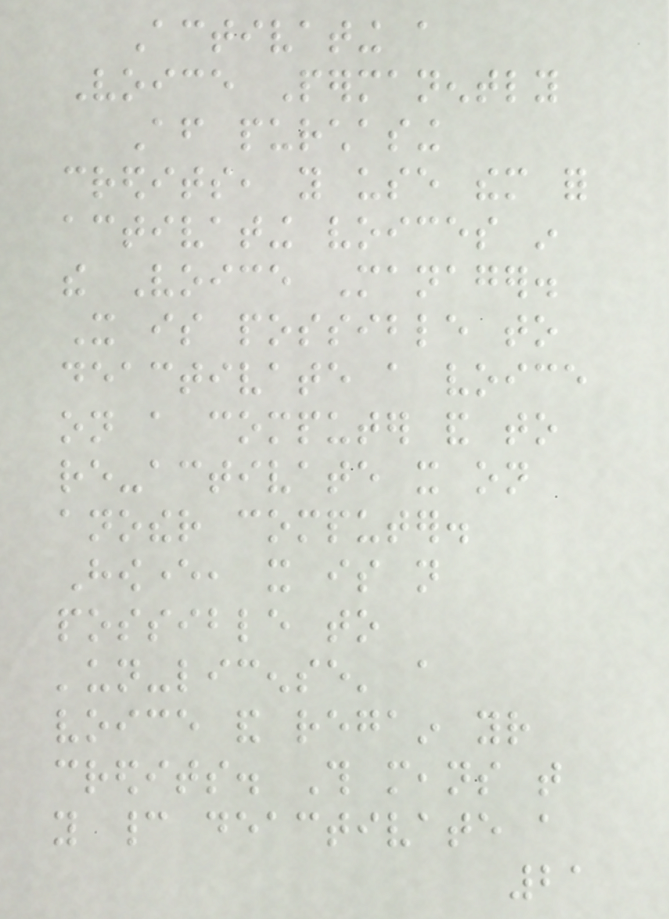Activating a
Voice Permanently
After purchasing
credits, you use them for
activating voices in
the Voice Manager.
It is possible to
deactivate a voice
on a computer and to
re-activate it on
another computer.
However, it is not
possible to
'un-license' a
voice and regain your
credits. This means that
you cannot deactivate a
21
